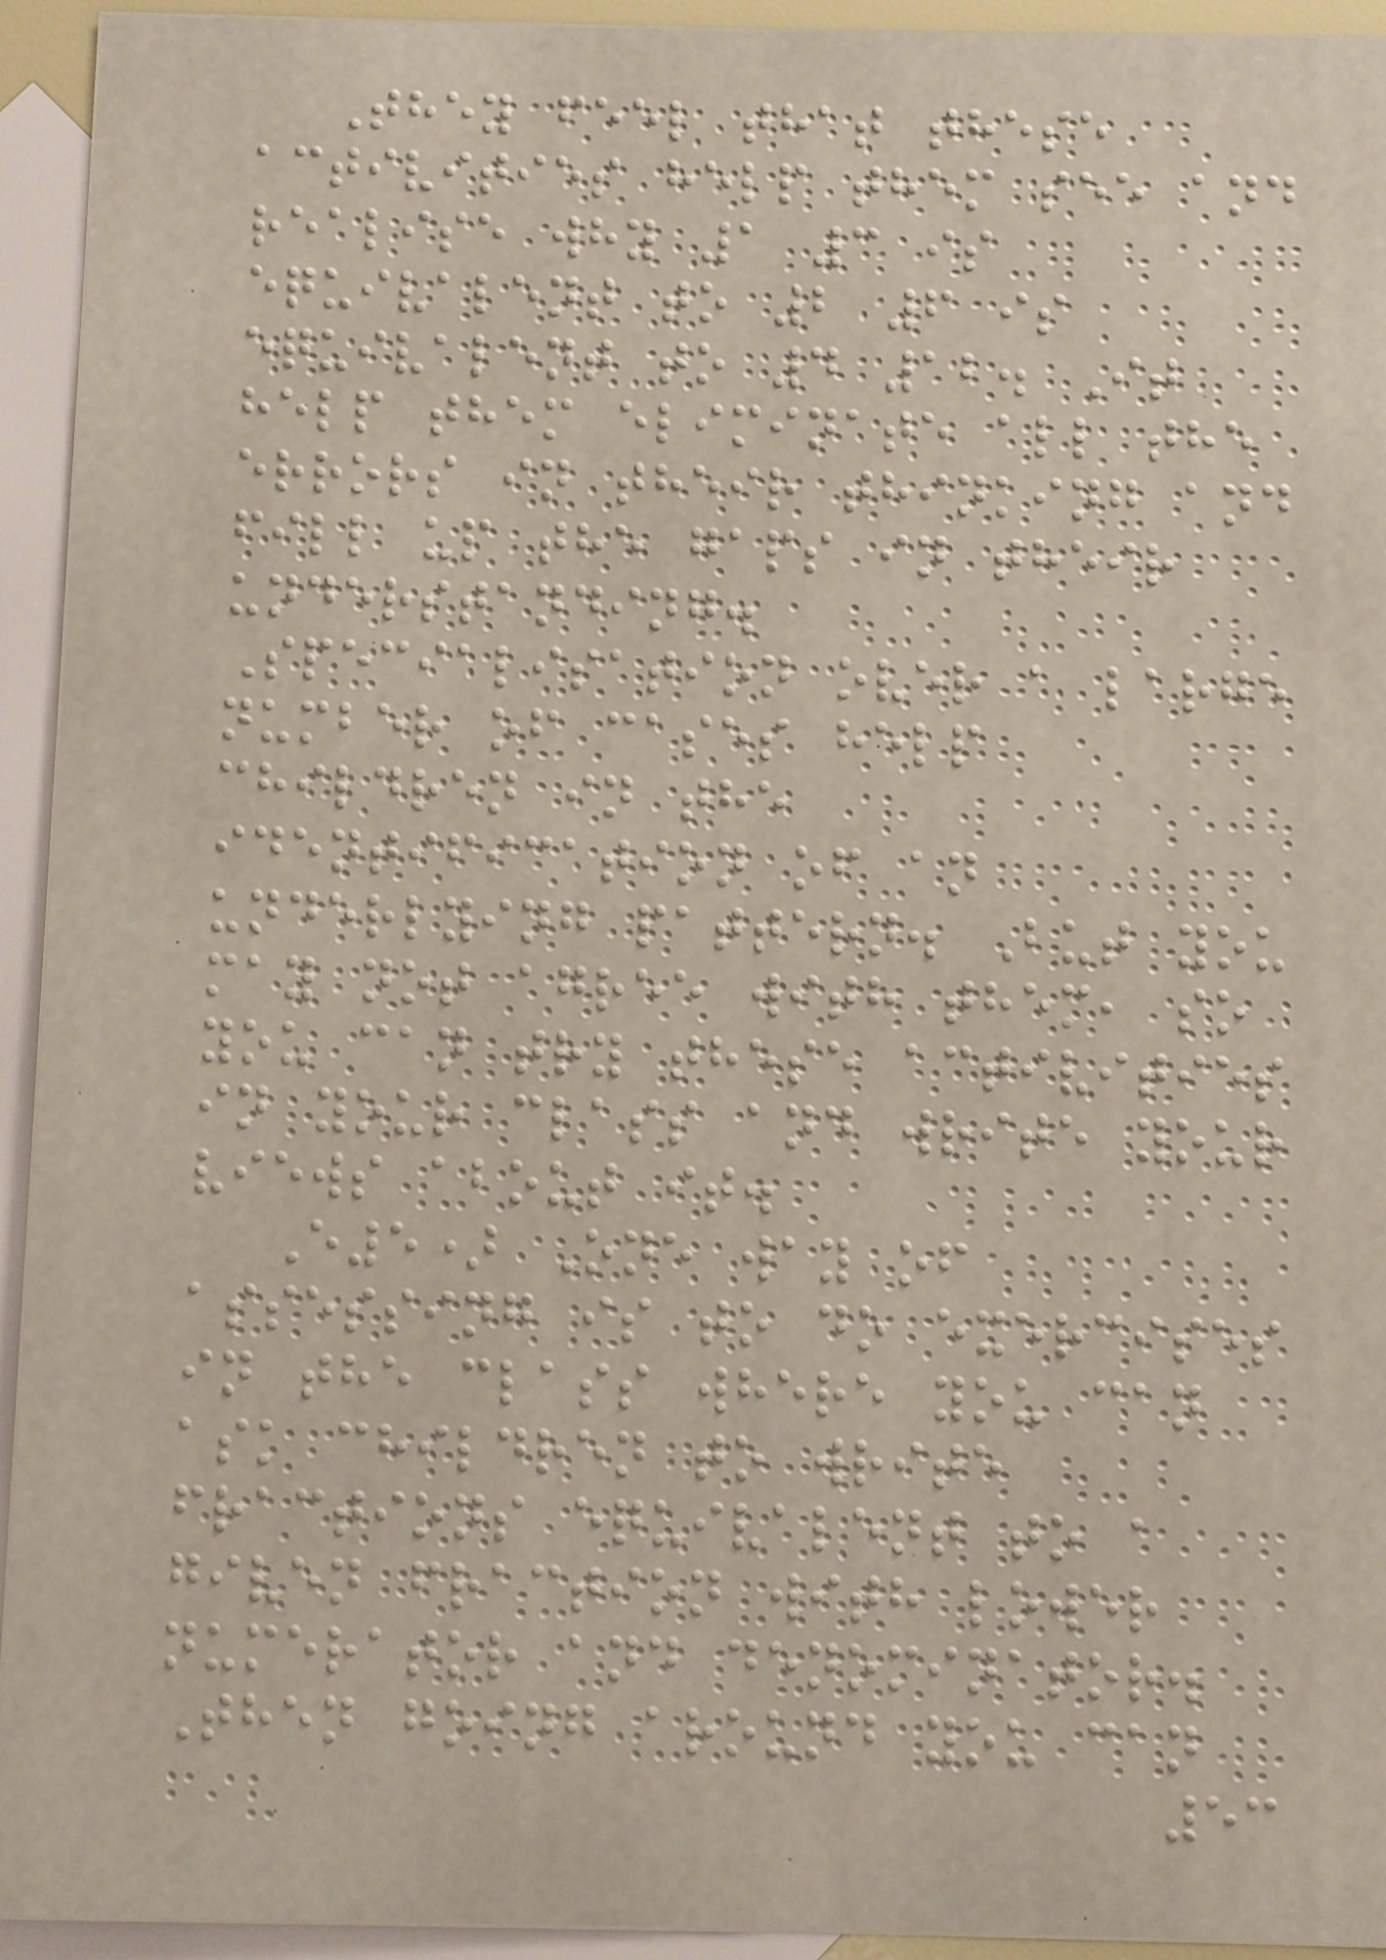They feel that these
activities help them see and
realise why 1 3 is
equivalent to 2 6 is
equivalent to 4 12. It
help them eliminate all the
errors in their thinking and
fill up the gaps in their
understanding.
Specialisation over a large
number of cases help
children in the
identification of an
underlying pattern. But you
may not agree with them, so
you can try these activities
in your class and write your
views about it.
E5) One way of
assessing is to do exercises
in the class where you can
ask children to write
fractions equivalent to a
given fraction with lower
numerator and denominator.
Then going around you can
53
